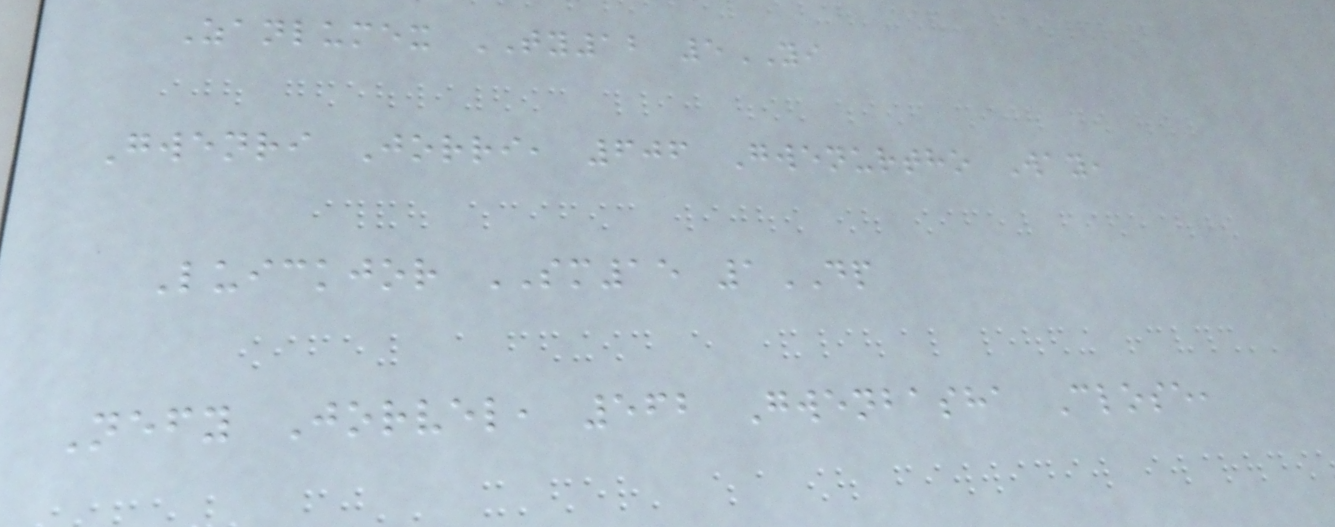Zanlumex TY12 5YI
Gwenri Jorri, 606 Gwenurtho Way,
Luickjor SM15 1DP
Nefy Jorvel, 562 Gwenbasha Close,
